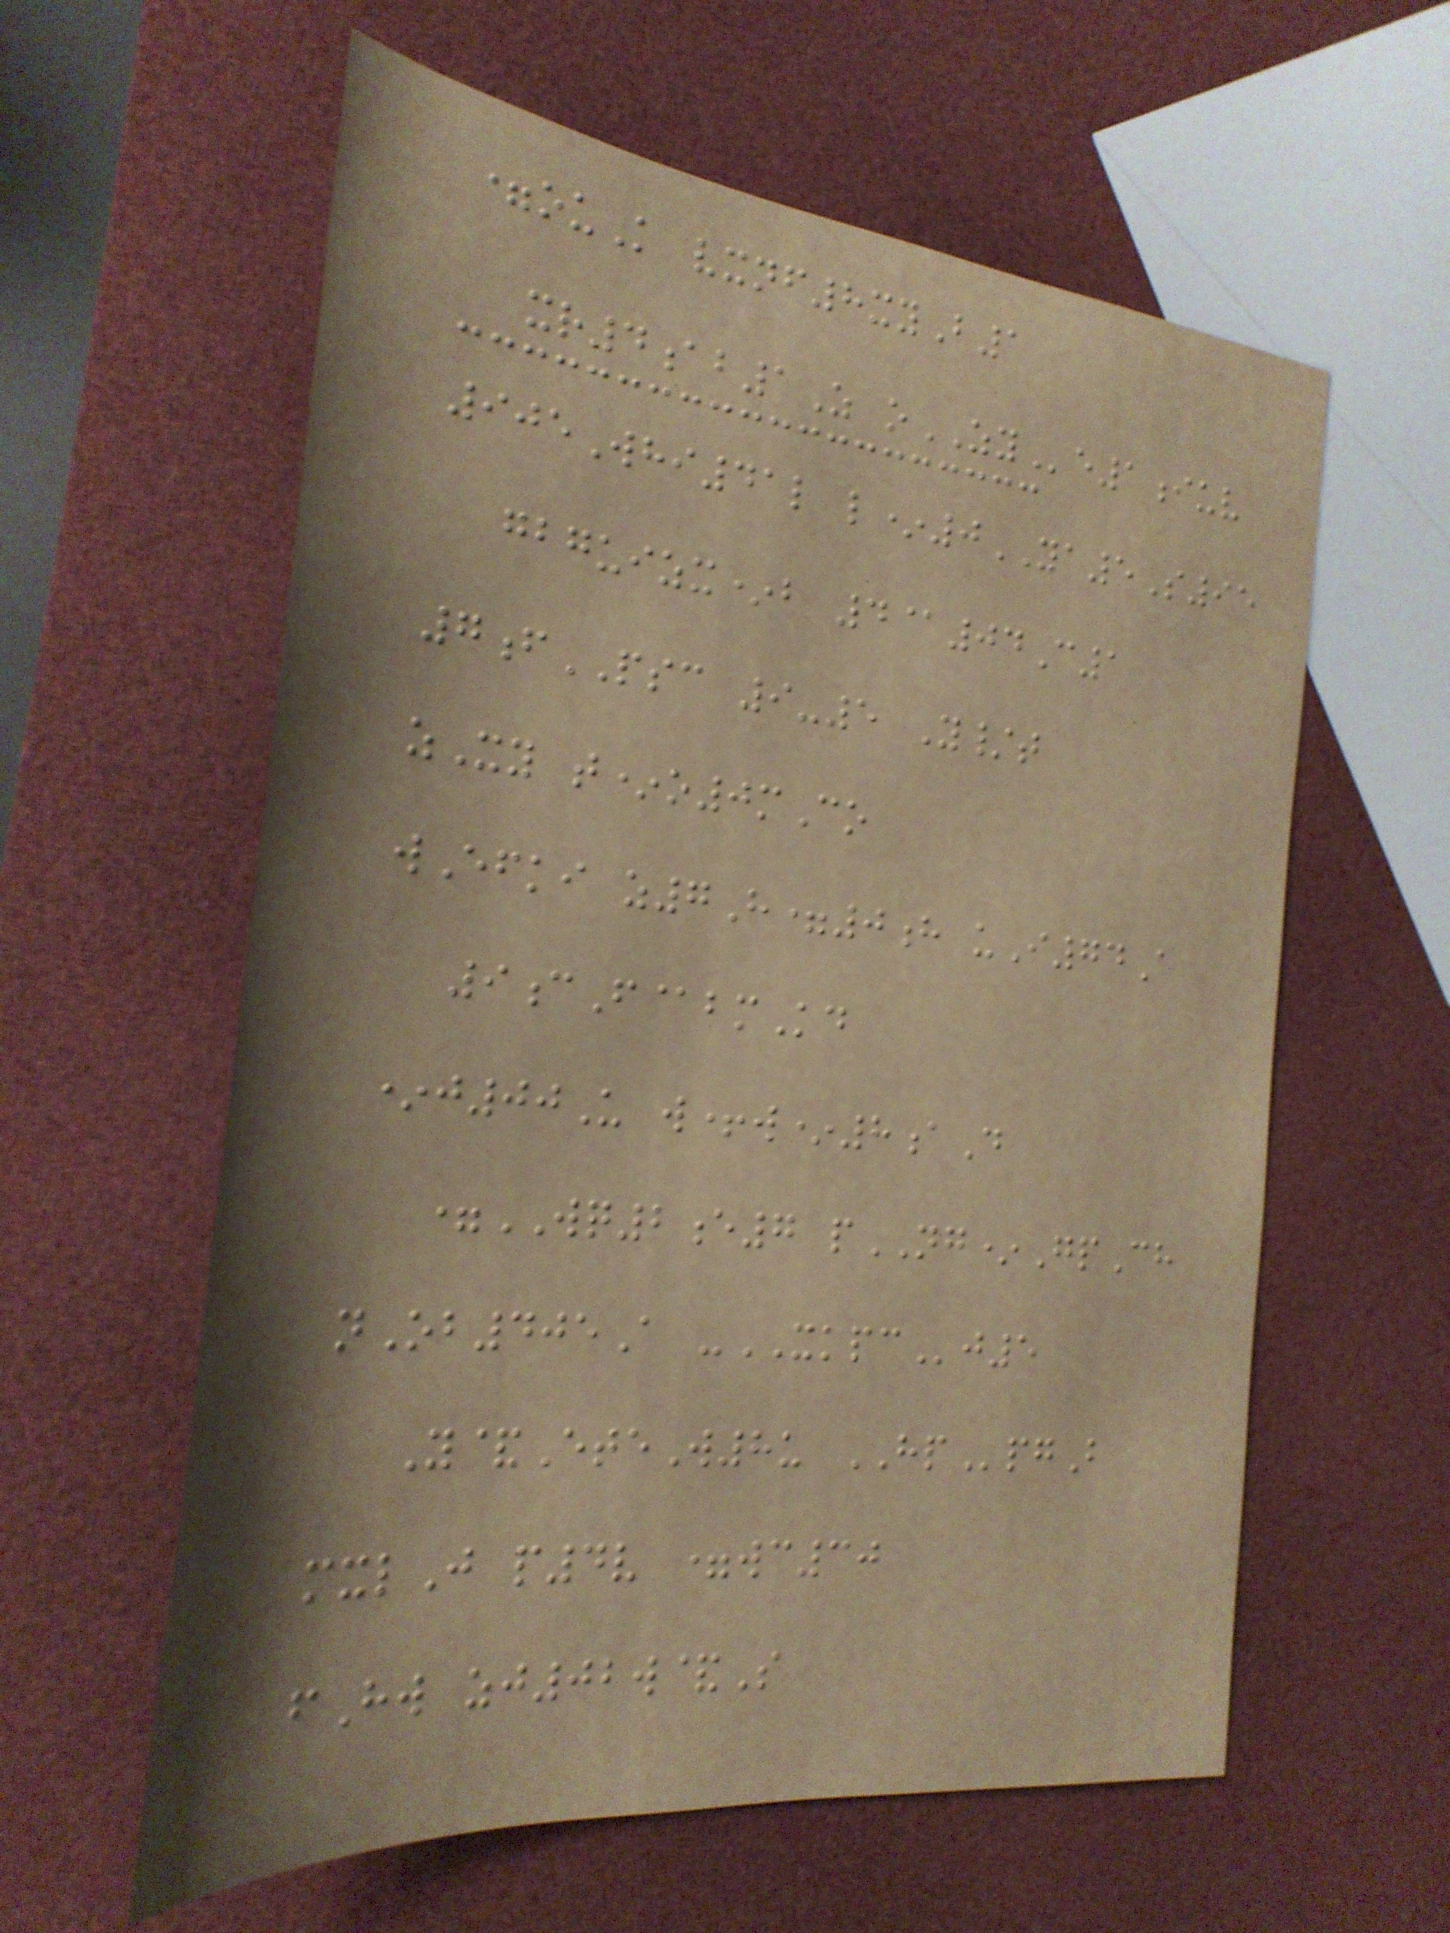=ouK vxnf8xyB1
xr4ab1Z oZYe1iuv
905Whi41l l*0YA5S95
gbguizx*b 4@04C1
7fPSC 9-5 Y/t
zXy t*o0mCo
wEfki z7H=0h uI74A
9cF@bmKd
*j00U w+w*8aD
=WQ2e7 pNG*GpCh
nOb405A -XKPCj5
Y&EteW8u HPpgB
mxlJ p4v =wc30
fHw zj02w&S
